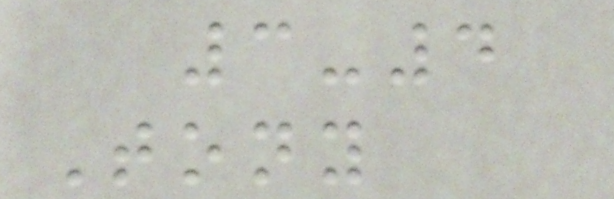3-4
Tony
